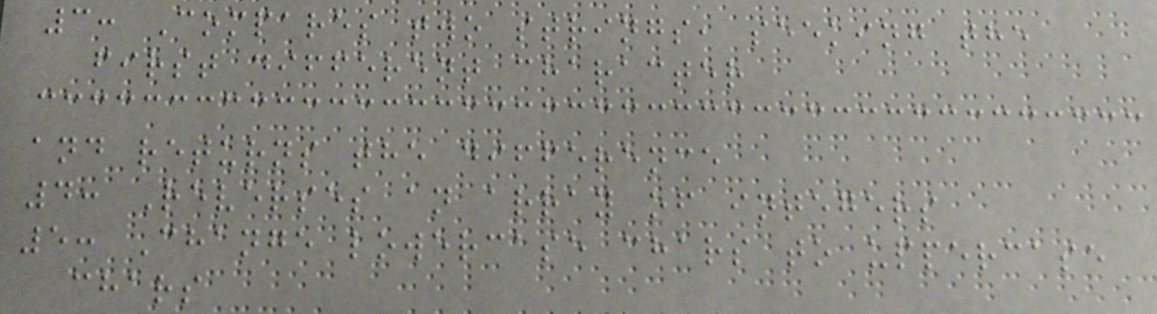3: Compares two strings, seeking the
first different character
and returns the difference
4: Reverses an array of integers
5: Change lowercase chars to uppercase
chars
